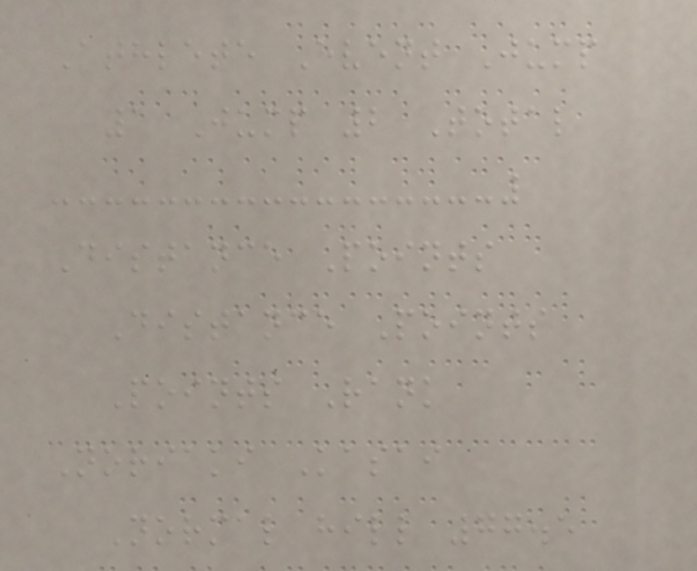Athlete Event Jump
1 Jump 2 Total
Distance Points
Distance Points
Points Rank
Noriaki Kasai
Normal hill 77.5
